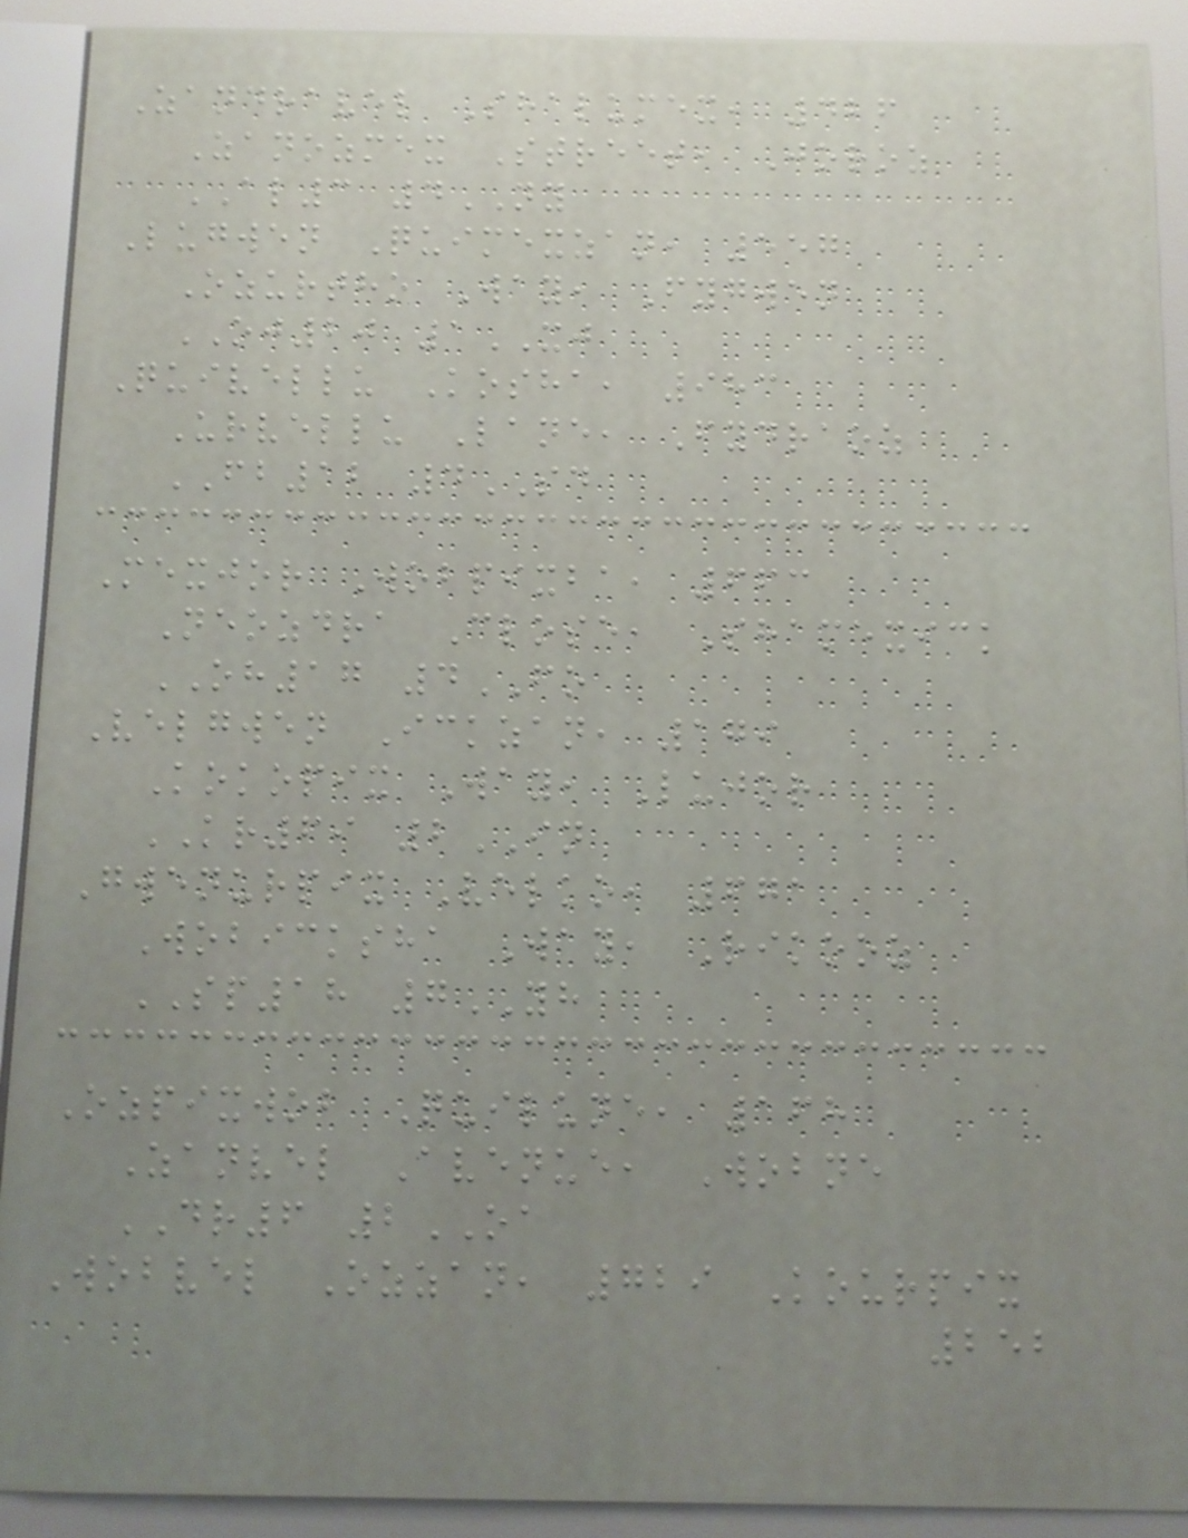Zandravel Shalumex, 426
Zanozmex Street, Joroz
AL3 4NY
Lugwen Quimexzan, 557
Ozurtho Way, Fygwen
OJ20 1XJ
Quivellu Kosha, 983
Urvellu Lane, Fydraoz
FB12 4SD
Mexjor Wobpixba, 663
Neozdra Close, Shamexick
OH17 4FO
Velgwen Ickzan, 179
Kokopix Way, Lujor
KR69 2IN
Gwenurpix Velko, 671
Wobicksha Way, Rikooz
SP18 7YH
Ozpixwob Quilune, 168
Zanvel Avenue, Wobne
DR6 2OA
Wobvel Ozzan, 729 Kourpix
252
